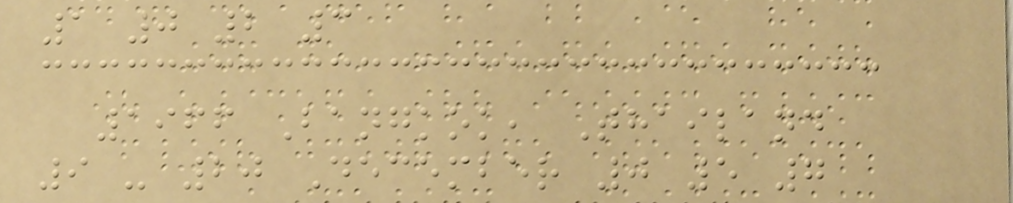1 0 2 3
1966 Bangkok, Thailand
9 - 20 December 0 5 7
